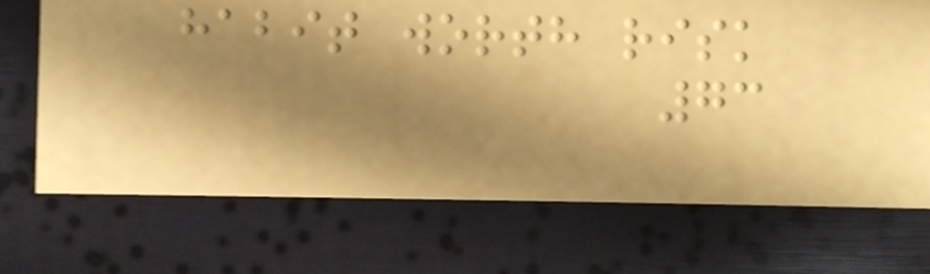habit worth risk
73
